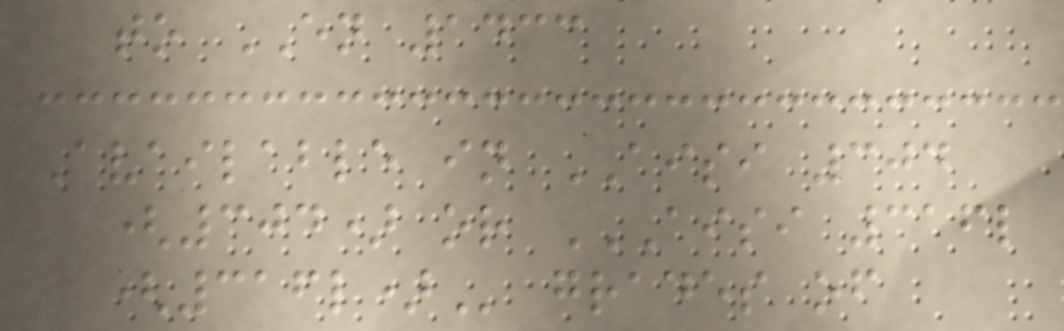to EN 1433
Available in AISI 304
(304) or AISI 316L
(316L) grades of
